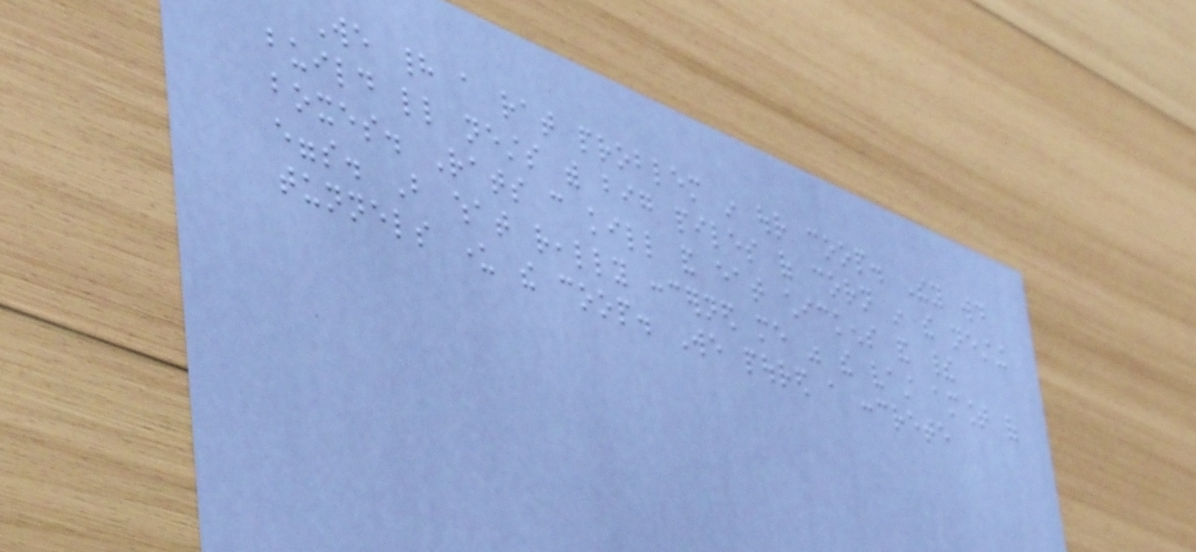We had a rat problem in our coop. They would
build little nests with big piles of corn in the nesting
boxes. Rats can kill and eat chickens and their
eggs. But what really concerned me was the vast amount of
tunnels under the coop. We poured a concrete
